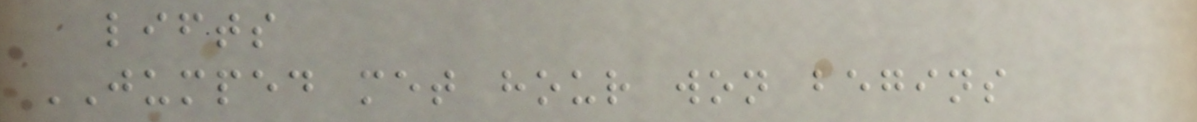lifts
JUMPED met hour won begins
